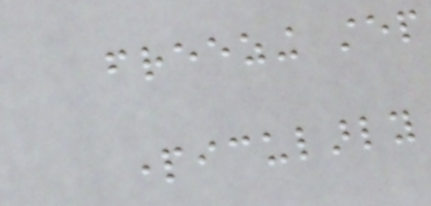freezing step
particularly
